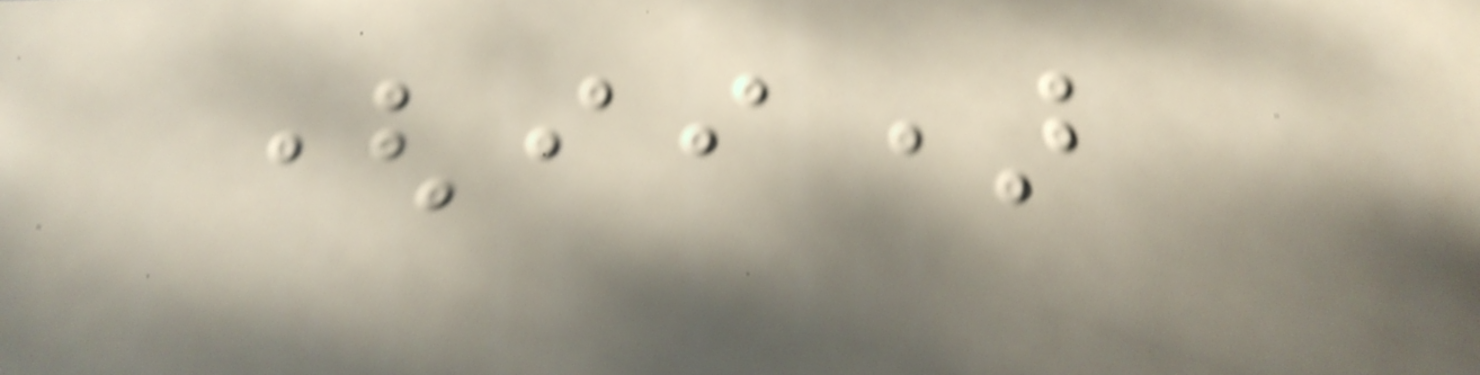(ii)
